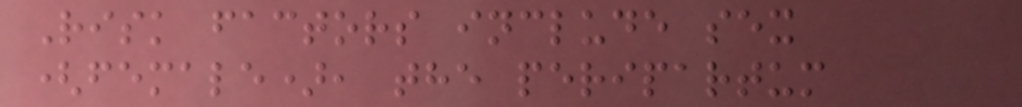Risk factors include sex
(female), the peripartum
